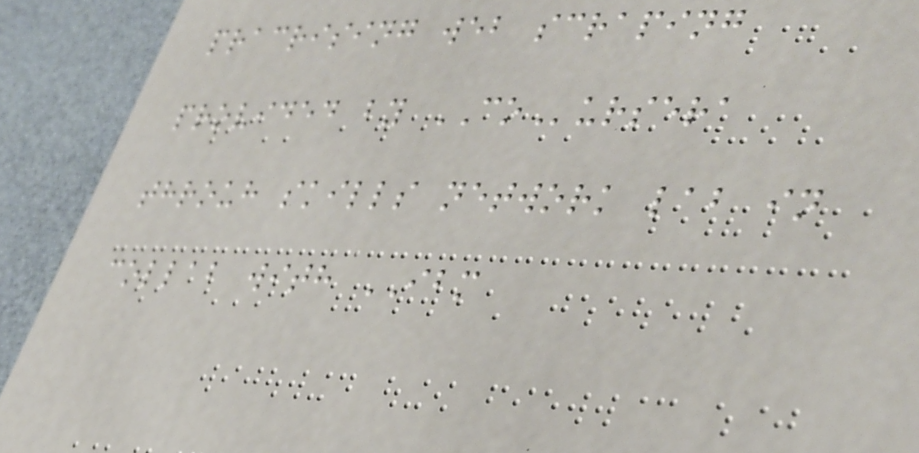pracrising web scraping
provided by COursera
throuh skills network lab in
collab with IBM
